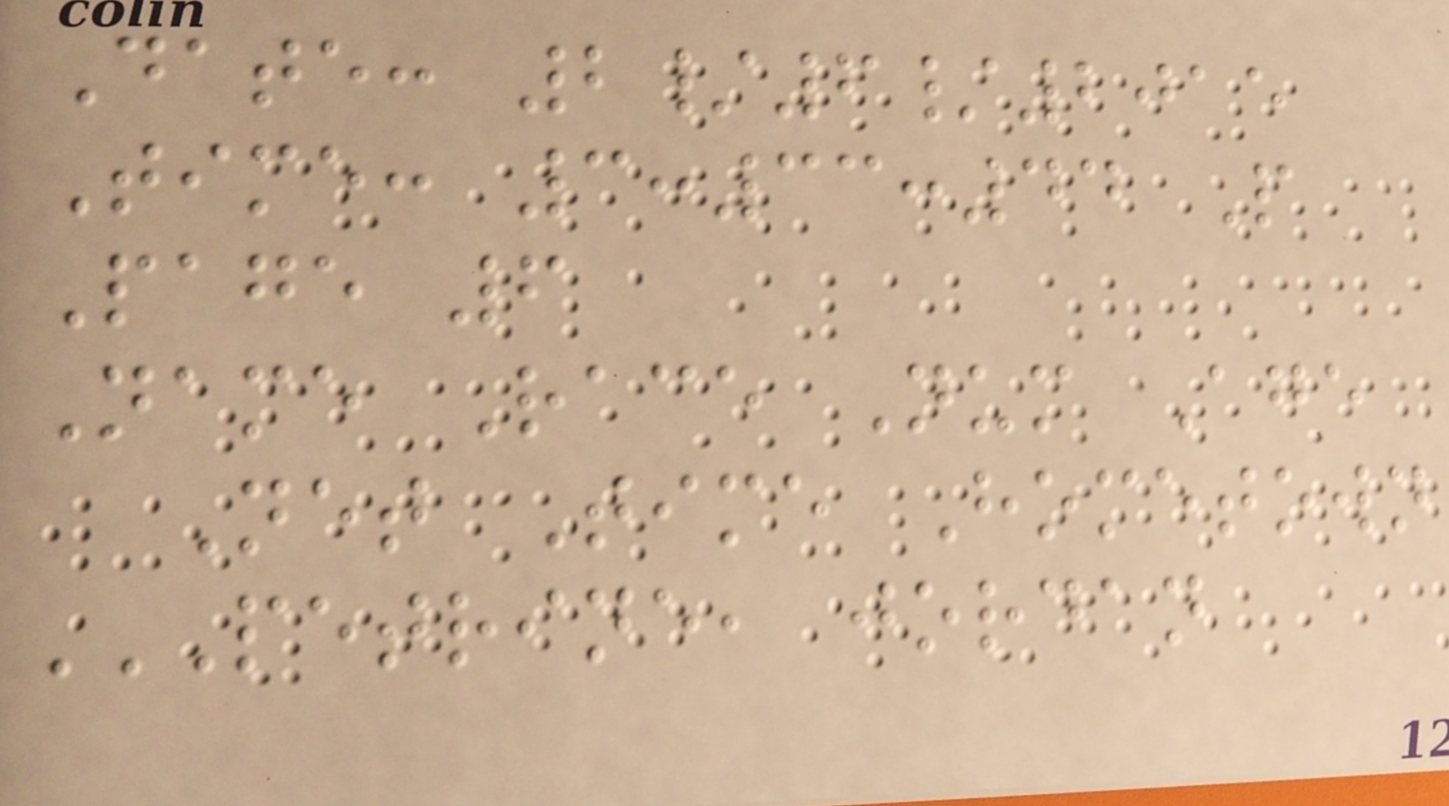Date: 2/6/2015
Time: 3:33:44 P
Page 6
Name Race Num Age
Net Time Hometown
PETRINE, JORDAN
